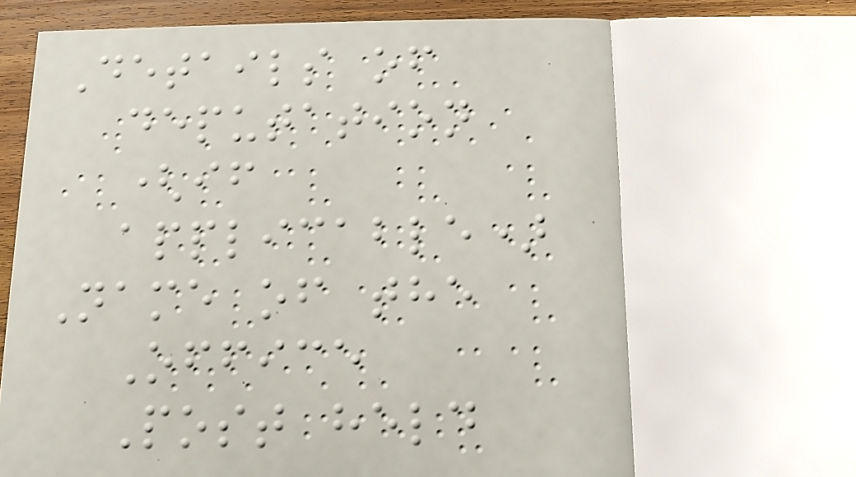Details of
deputation
(if
applicable)
Name of the
Office
Post held
